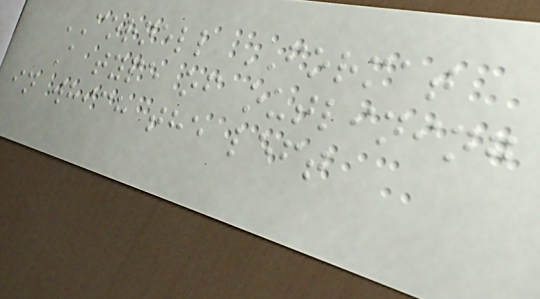CORNELL FORMAT
A type of outlining
in which the left
